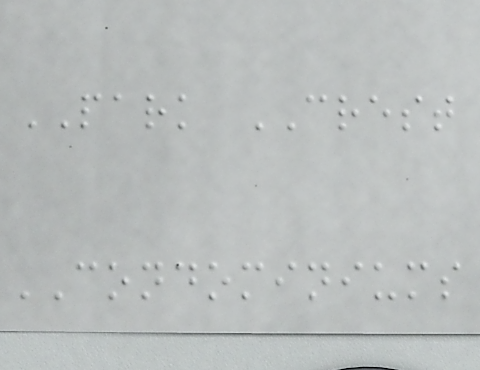PARK CREST
CONDOMINIUMS
